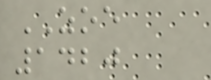ZOE
1420
